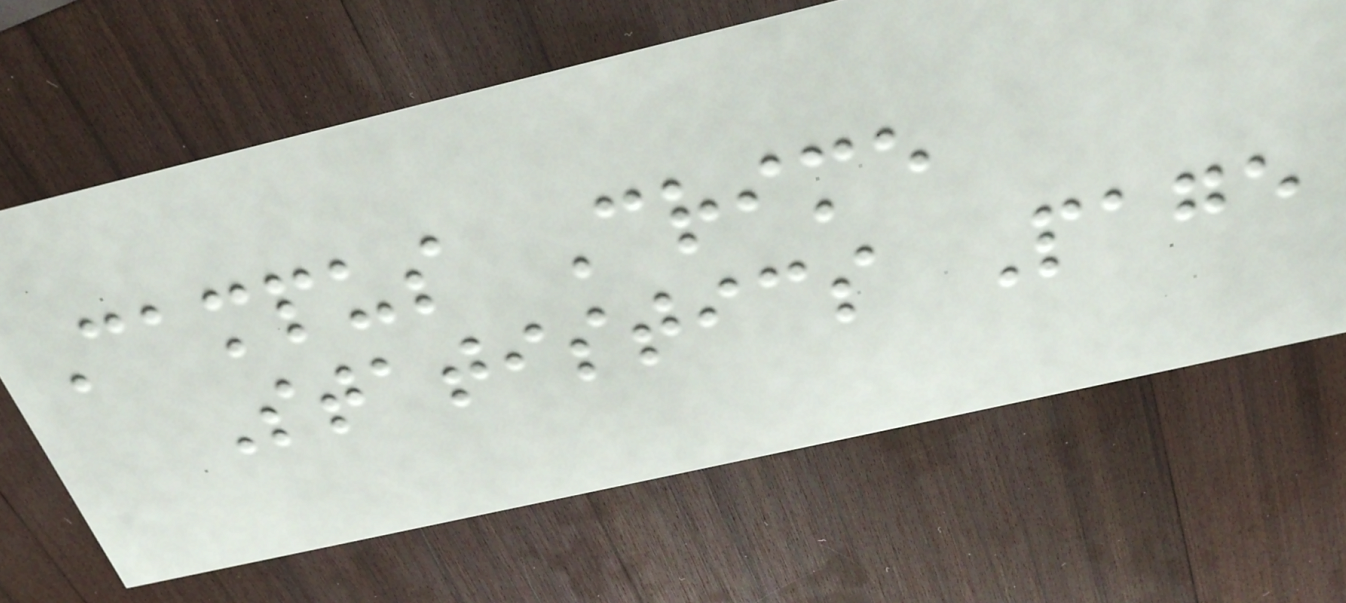Campus Crime
Statistics Page
